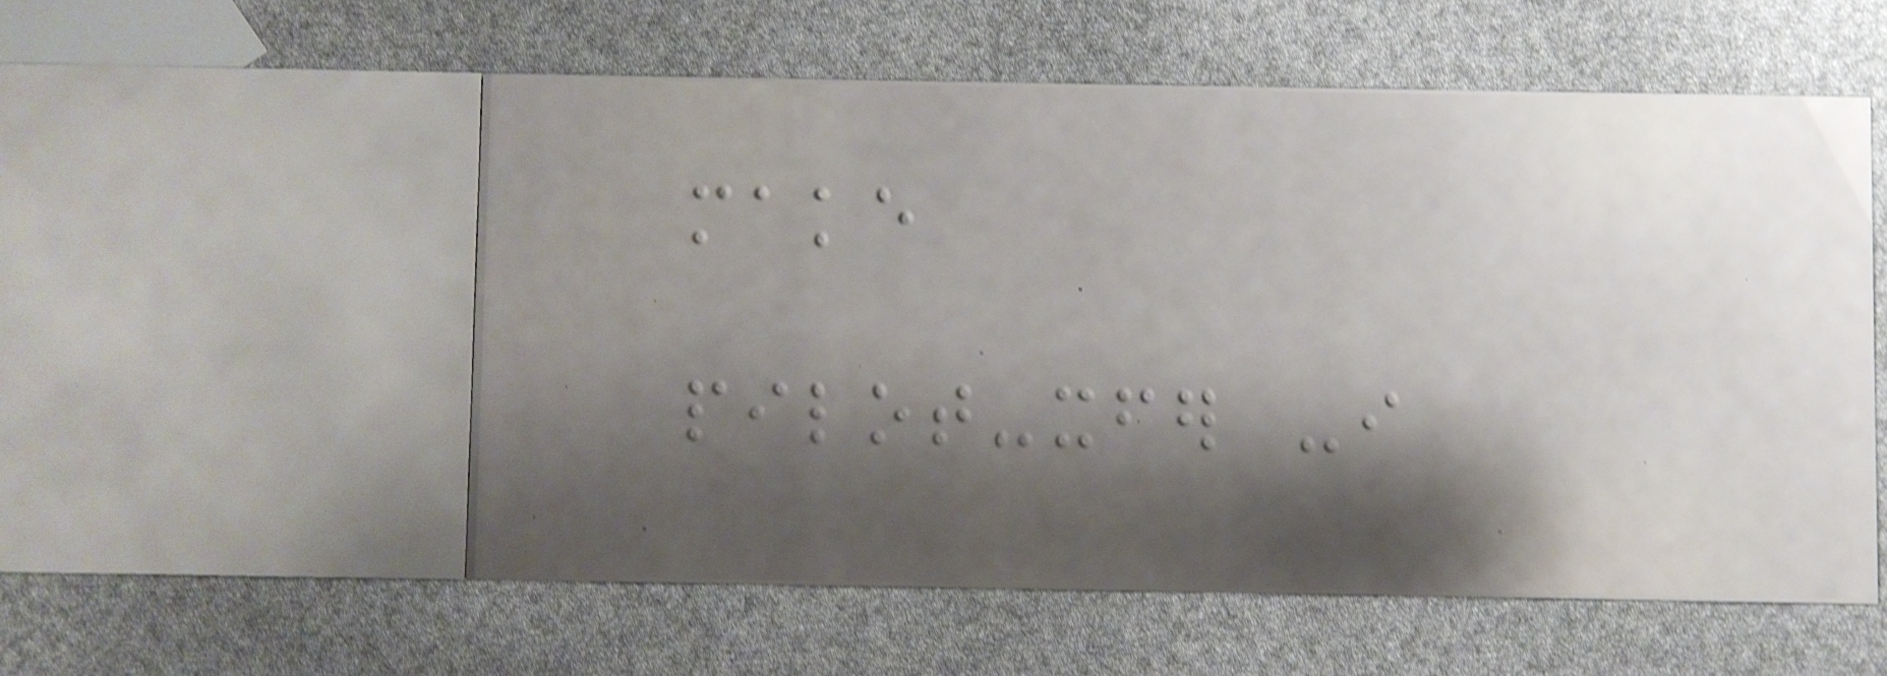make
pilot-xfer -i
